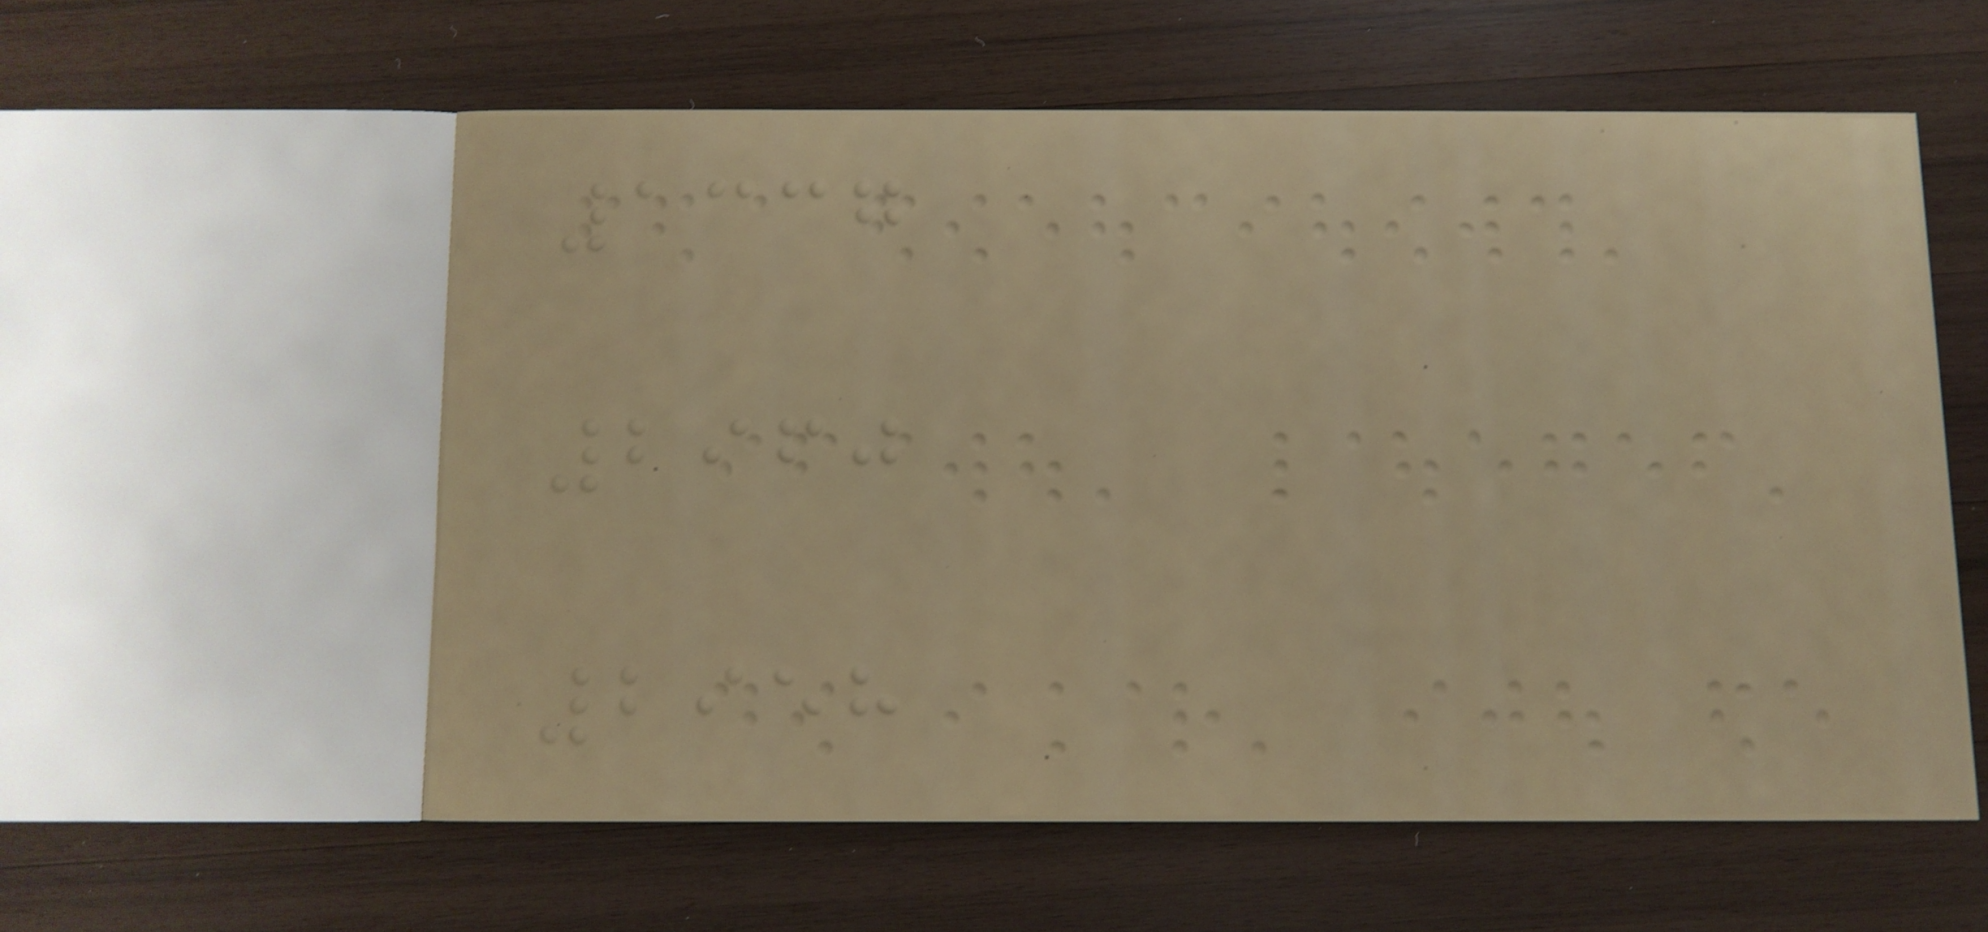1337
2960
2958
